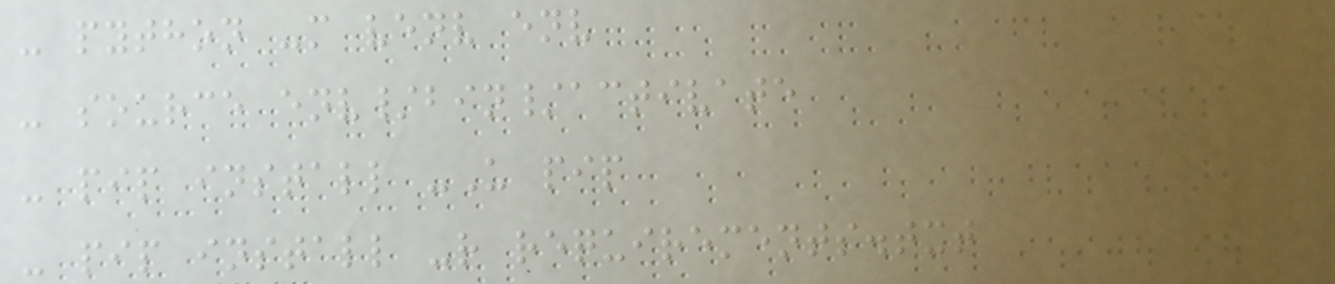- python -m venv env
- source env/bin/activate
- pip install -U pip
- pip install -r requirements.txt
